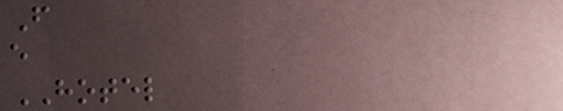F
e
HOTEL
